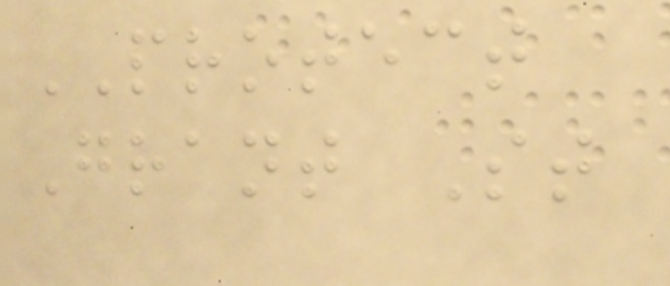PROTECT
Grant St
